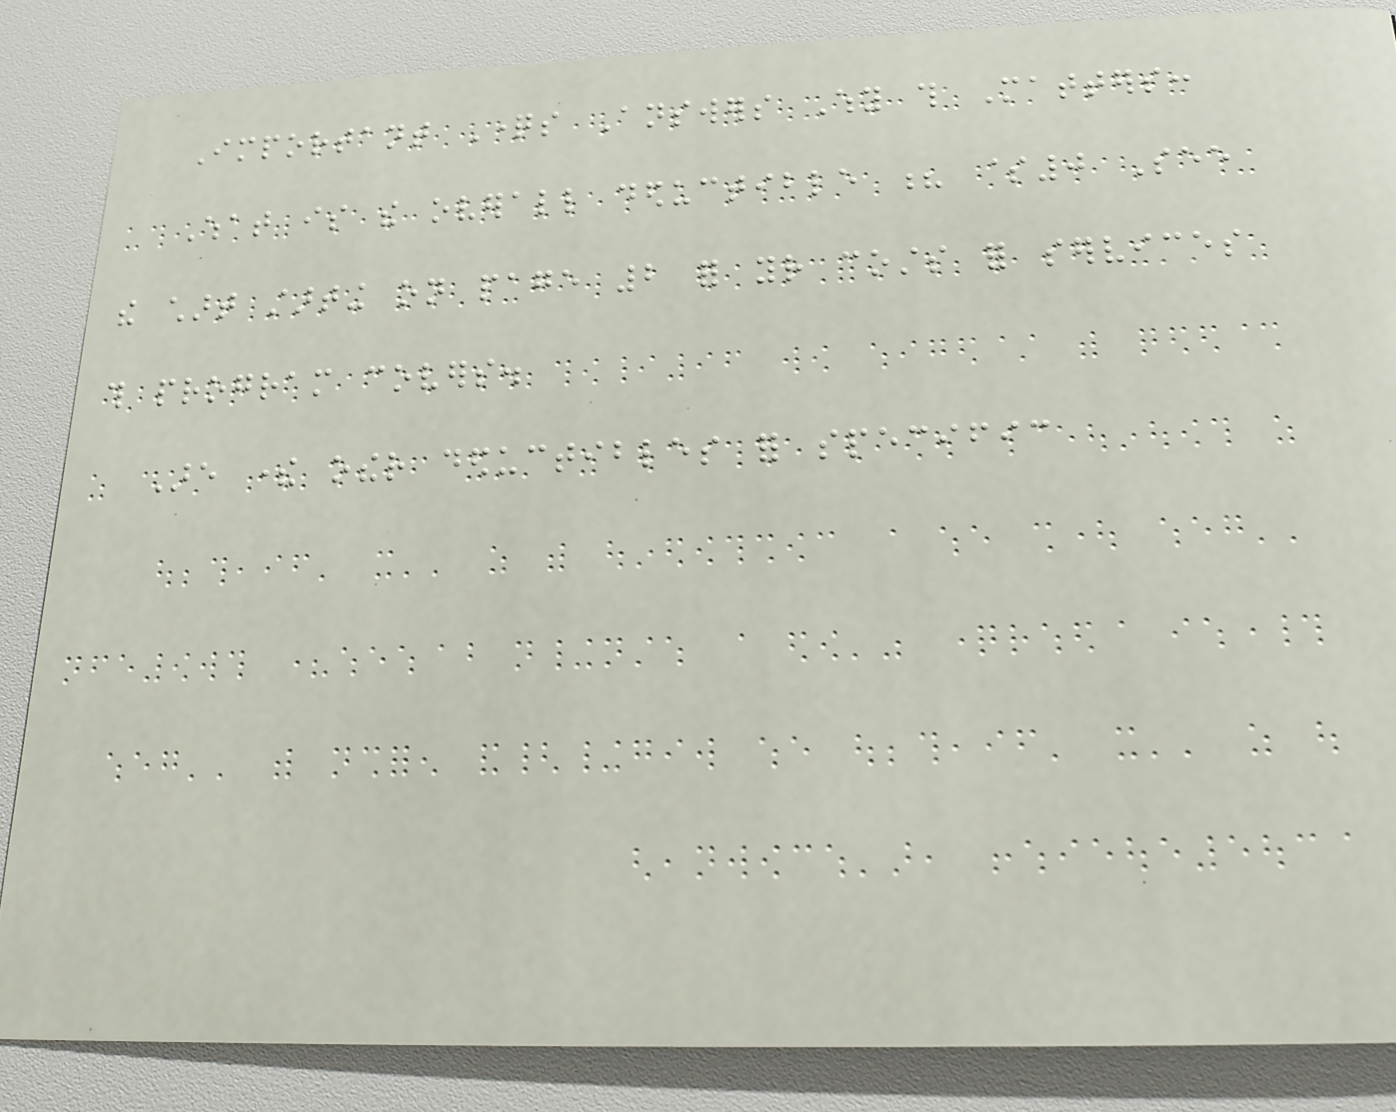Important Questions Answers Why this Matters:
What is the overall deductible ? $0 See
the chart starting on page 2 for your costs for services
this program covers.
Are there other deductibles for specific
